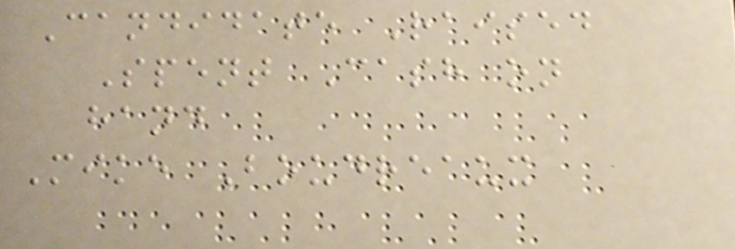Candidate Raised
Spent Cash on
hand
Mike Boudreaux
